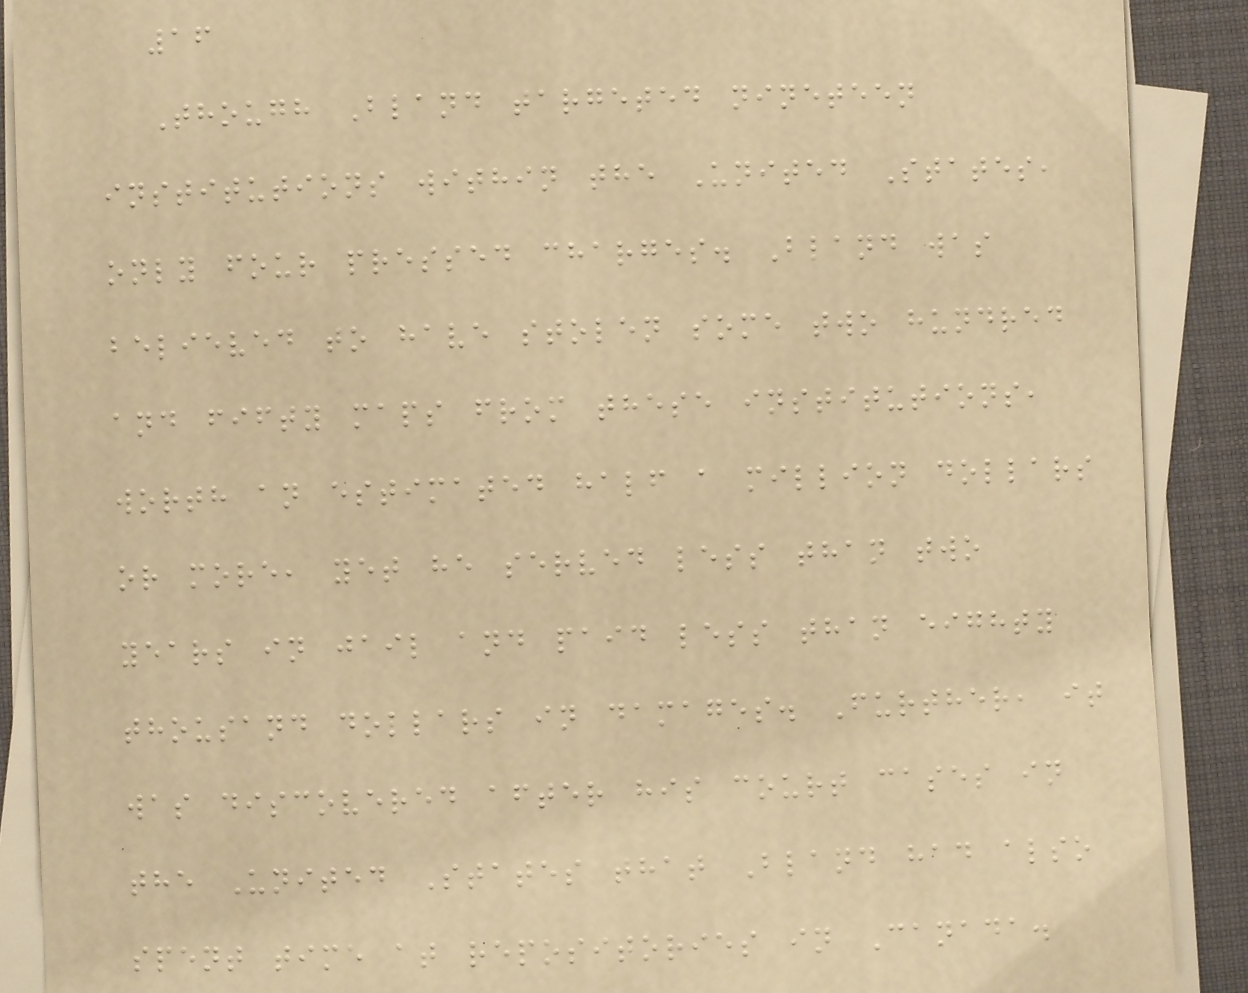16
Though Bland targeted nineteen
institutions within the United States,
only four pressed charges. Bland was
believed to have stolen some two hundred
and fifty maps from these institutions,
worth an estimated half a million dollars
or more, yet he served less than two
years in jail and paid less than eighty
thousand dollars in damages. Further, it
was discovered after his court cases in
the United States that Bland had also
spent time at repositories in Canada.
